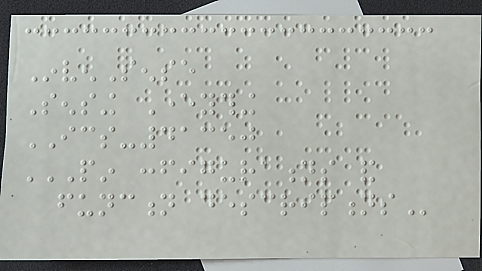InvenSense
Sensing Everything
ICS-41350
PIN CONFIGURATIONS AND
FUNCTION DESCRIPTIONS
